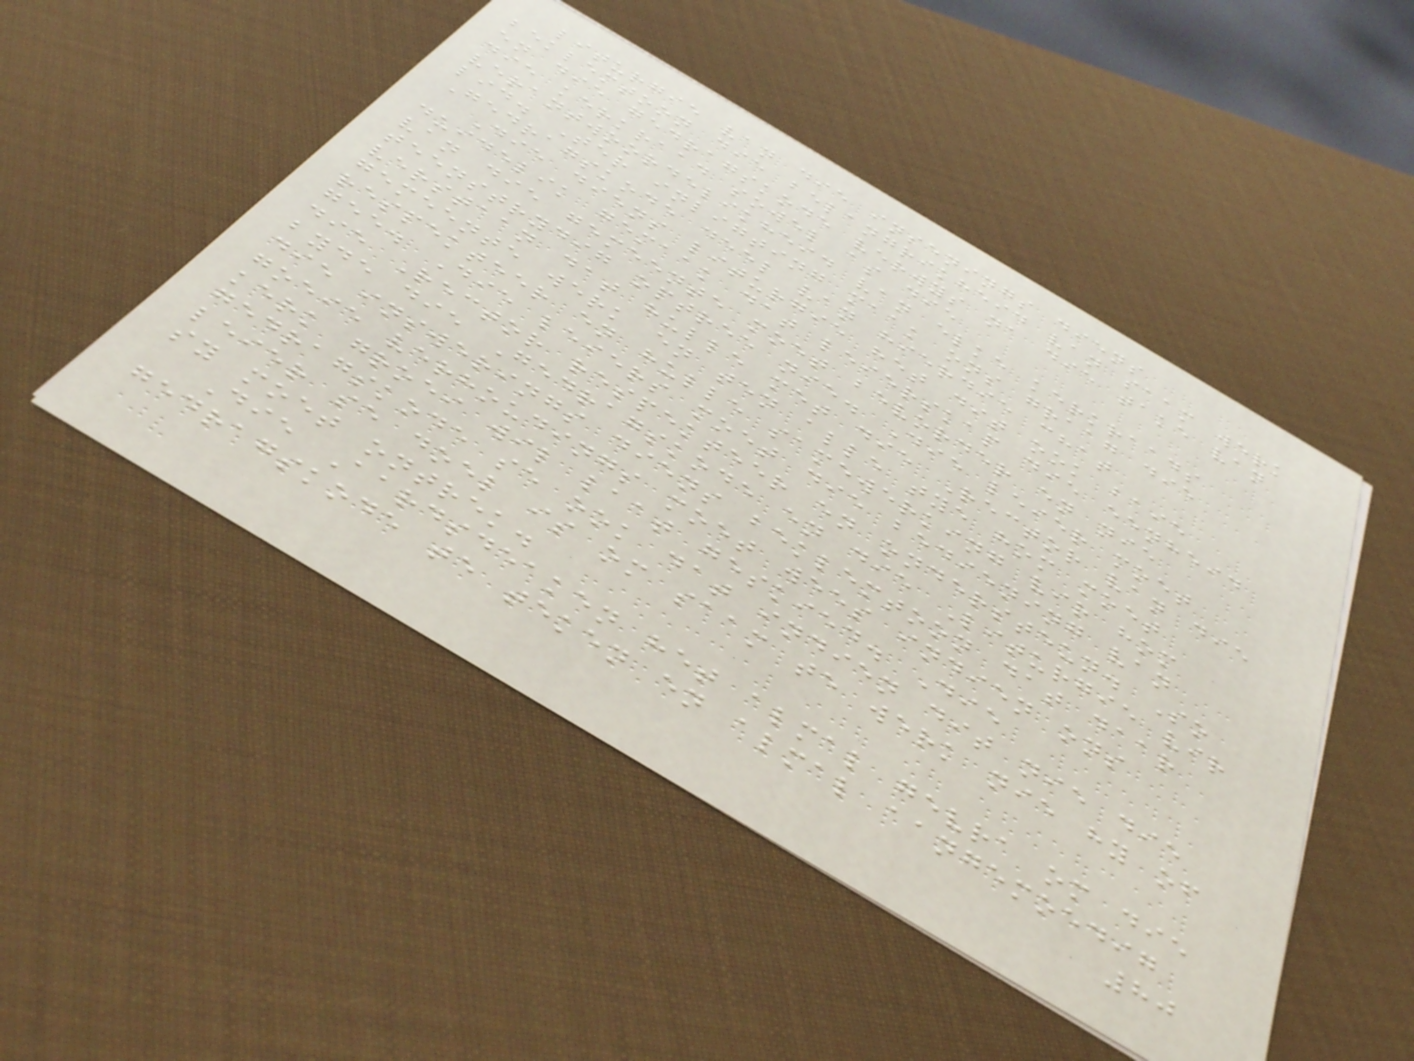liturgie van die insenings diens
beklemtoon die belangrikheid van saam werk
en die gedragskode verwys na die take van
die kerkraad sowel as die
verantwoordelikheid van elke kerkraads
lid. Ter inligting maak ons graag die
Gedragskode deel van hierdie chat
Die diens liturgie het dit ook baie
duidelik gemaak dat leierskap die eenheid
van die gemeente moet bevorder en nie
teenstrydig optree nie. Die leier moet
verstaan dat hulle met die Rector van die
gemeente werk en ten alle tye hom moet
respekteer en hulle samewerking vir hom
gee. Die leiers moet die bediening van
die Rector respekteer en ondersteun. So
byde die Gedragskode en die Liturgie vir
die inswerings diens beklemtoon dat daar
goeie verhoudings moet wees indien ons
kerk groei wil laat geskied. Die
gedragskode se ook dat indien dit nie die
leier se doel is om saam te werk nie hy of
sy moet ontrek.
Die Aardsdeaken het almal gevra om die
gedragskode te teken en almal aangemoedig
80
